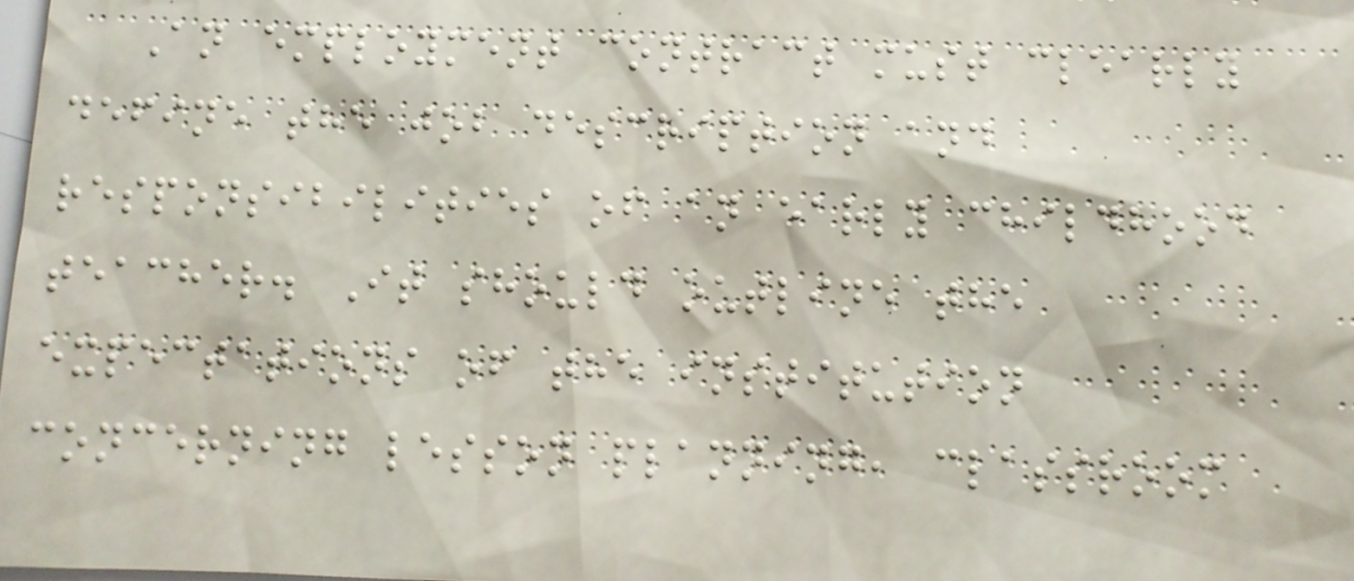An employment contract must clearly
define the job description and
responsibilities of an early childhood
teacher. It should outline the
expectations of the institution
concerning lesson planning, classroom
